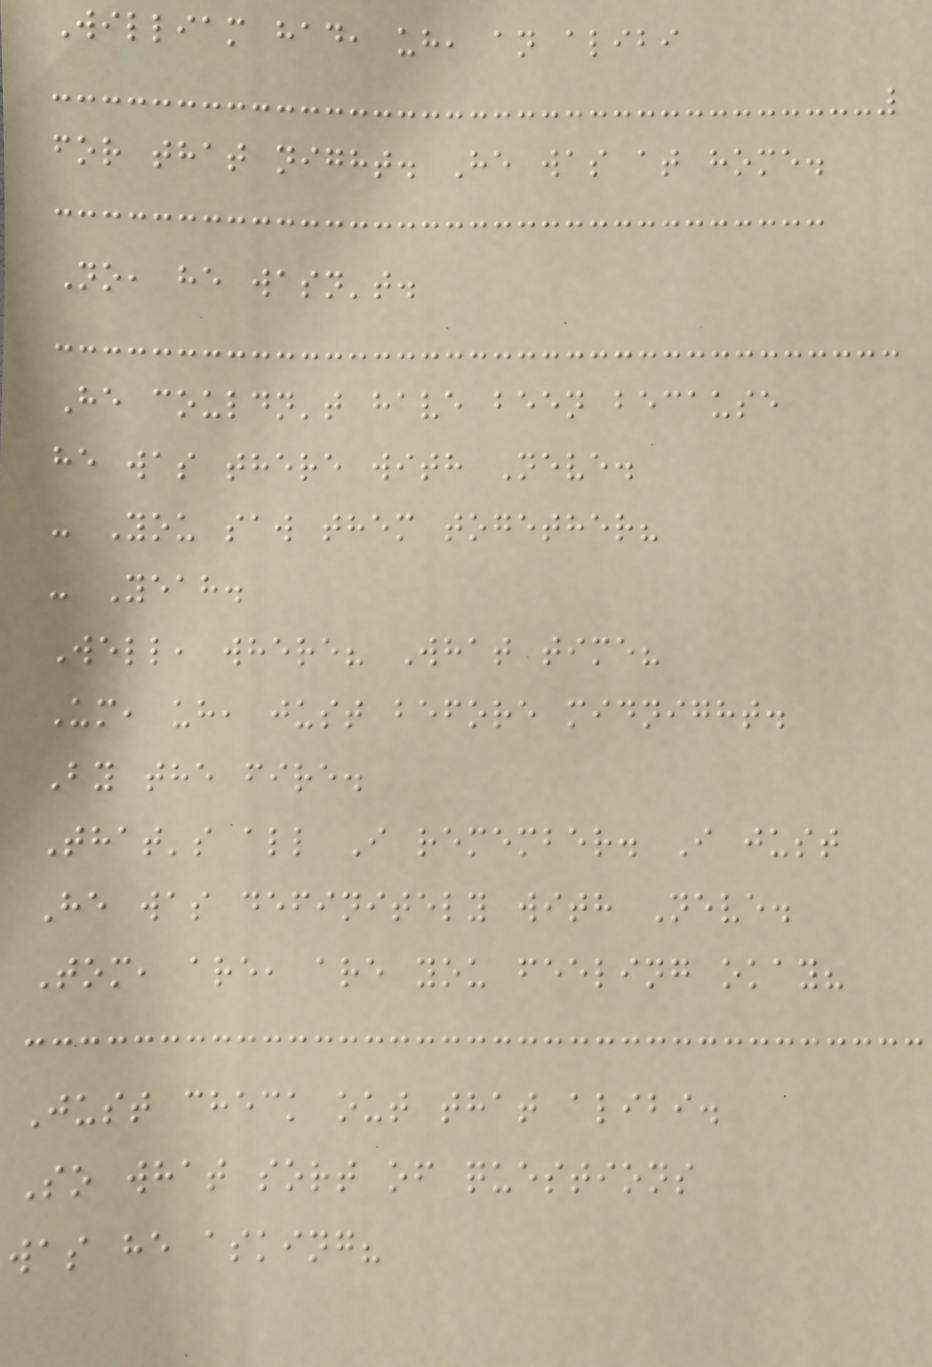William had, uh, an alibi
for that night. He was at home.
No, he wasn't.
He couldn't have been because
he was there with Neve.
- You saw them together?
- Yeah.
Well, where? What time?
Um, uh, just before midnight.
By the fire.
That's all I remember. I just
He was definitely with Neve.
Tom, are, are you feeling okay?
Just check out that alibi.
So what sort of questions
was he asking?
